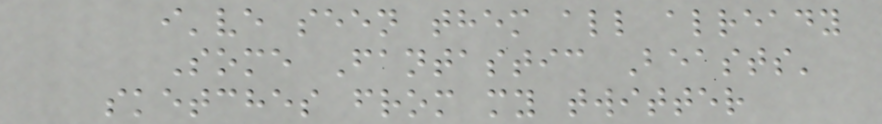i've seen them all already
Some Fantastic Beasts'
sketches from my twitter
